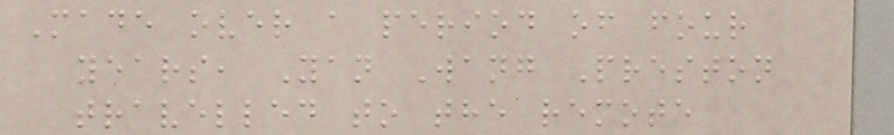Made over a period of four
years, Yan Wang Preston
travelled to the remote
